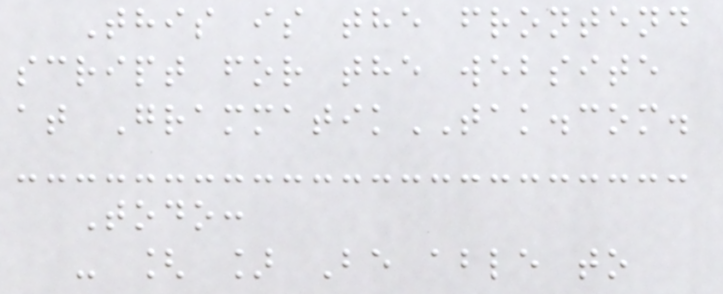This is the frontend
script for the website
at GrammatikTAK.com.
Todo:
- [ ] Be able to
